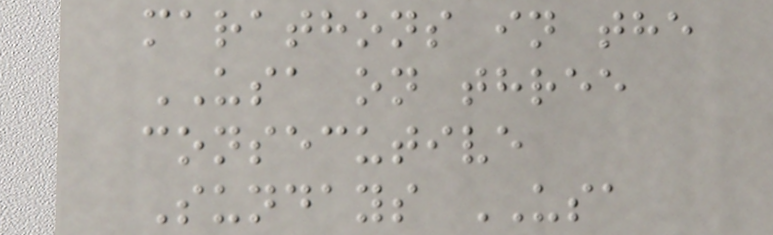marathons in the
USA on three
consecutive
Sundays USA
